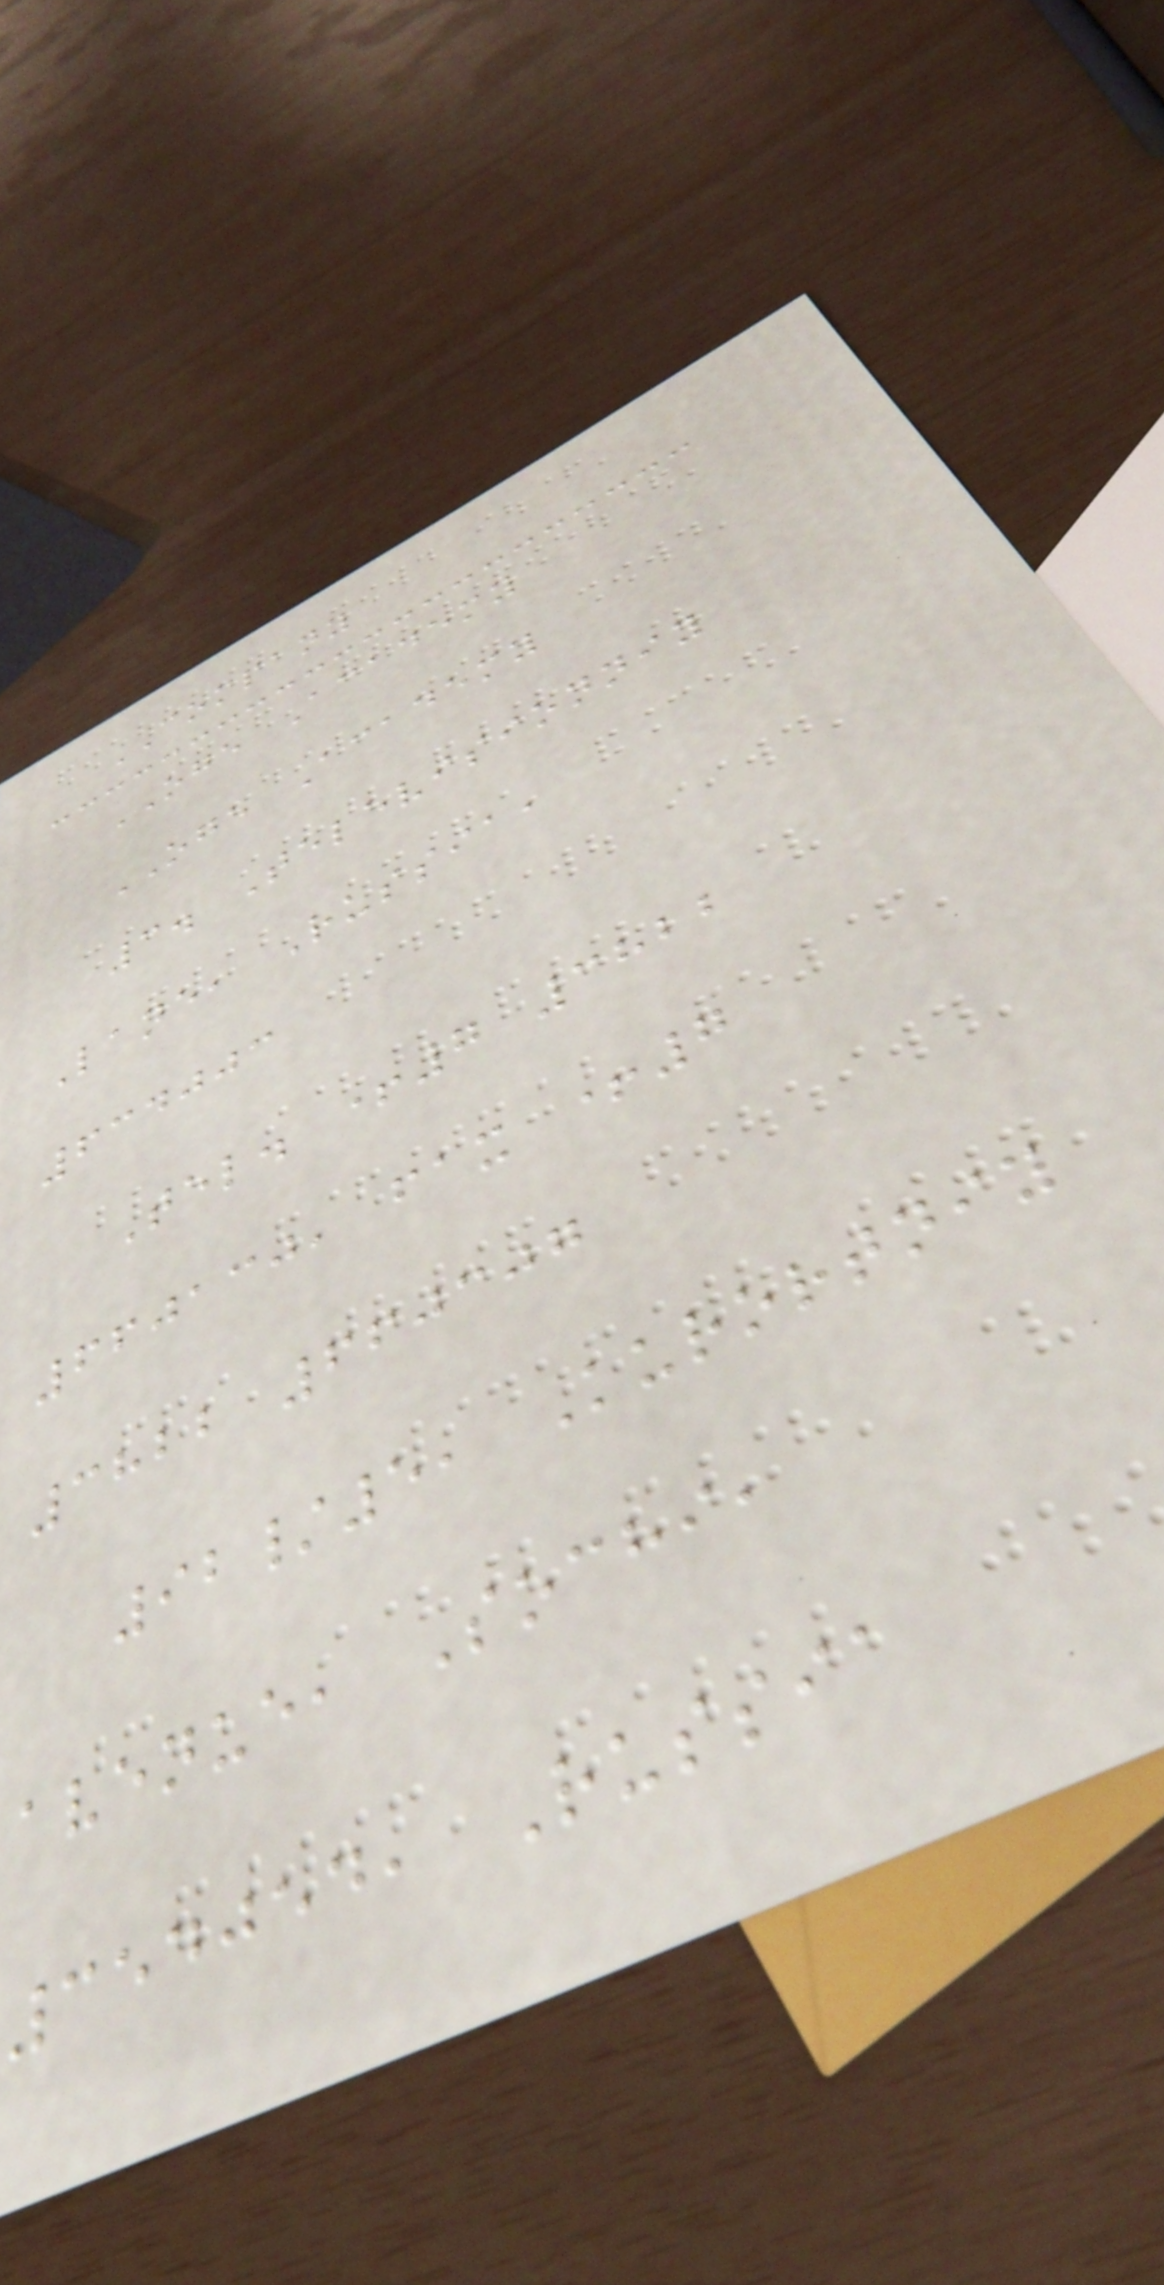COMPANY
OGE Academy
OGE Academy
3. Televisionniy
Lane, Russia,
634003
Tel. +7 3822
660130, fax +7
3822 660307
92/5, Kurortniy
avenue, Sochi,
354054, Russia
